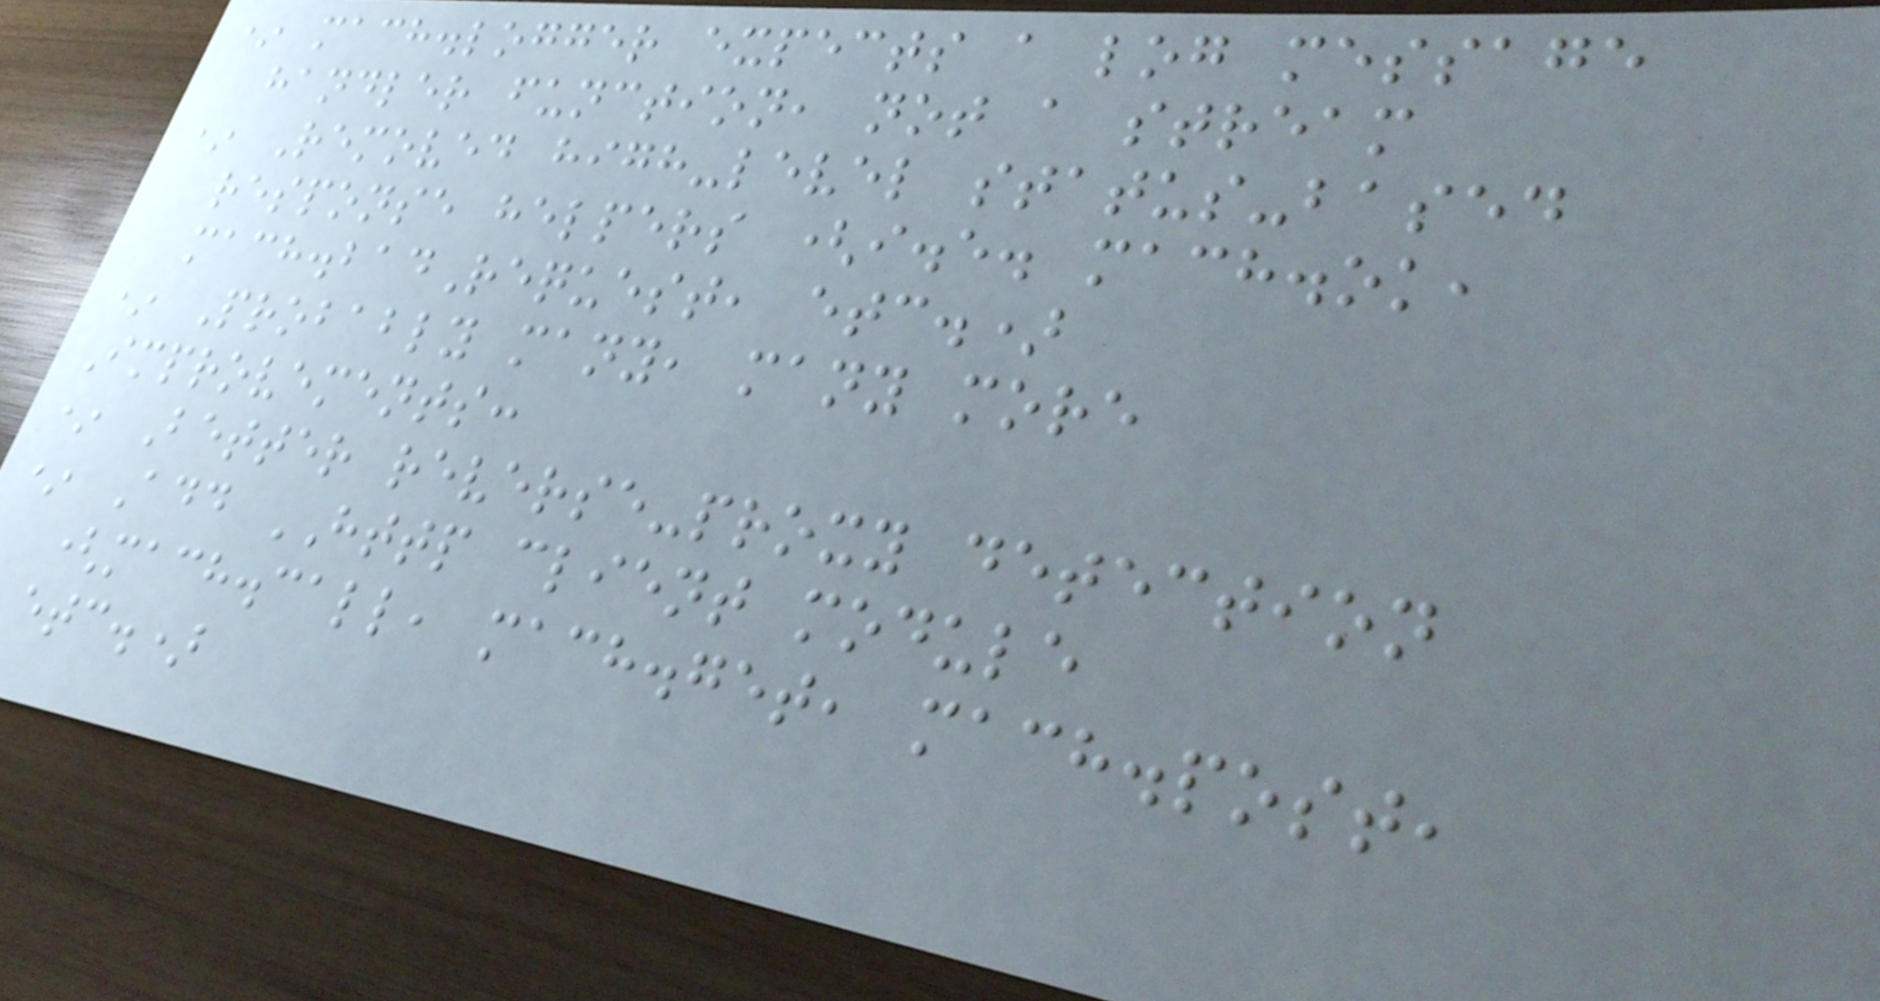* mach.logger expects a log message
handler function, not a stream
* Removed high-level status-based
response helpers (i.e. mach.ok,
mach.badRequest, etc.)
* Probably many, many more
Improvements:
* Better reverse-proxy detection
* Add HTTP client module
(mach.call, mach.get, mach.post,
etc.)
